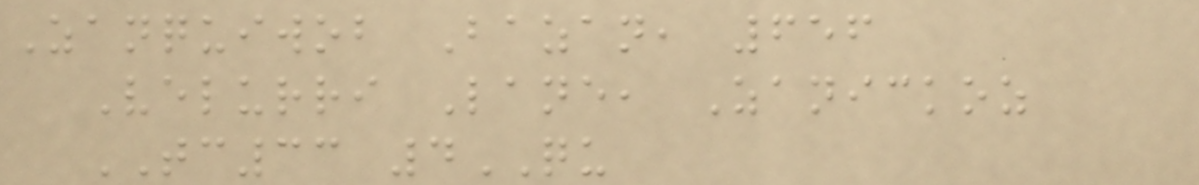Zanquiwob Bazan, 656
Velurri Lane, Zanickoz
TC33 4QU
